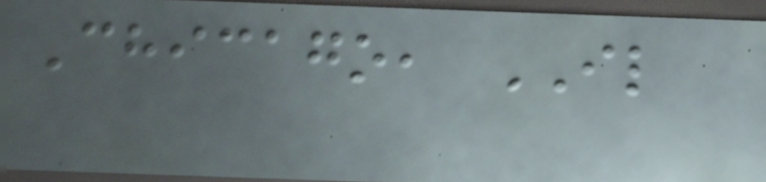Chicago, IL
